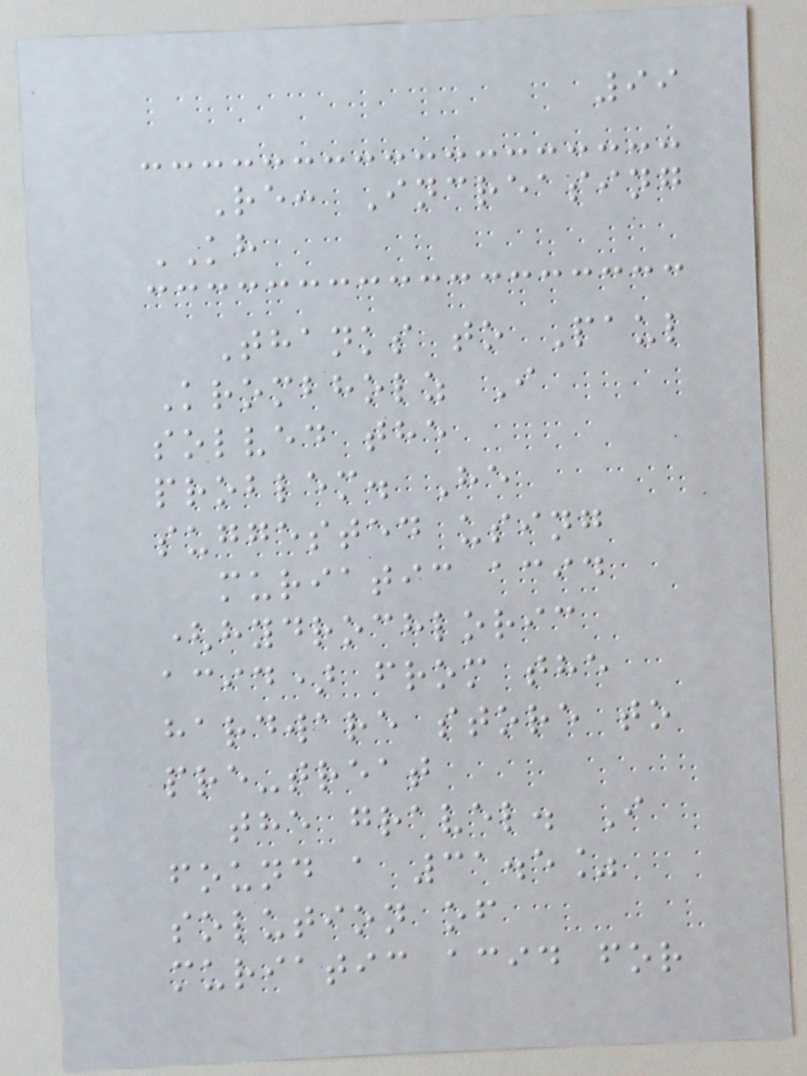99
Re: Increasing
KH
Thanks to Paul
Krombholz I
solved the
problem. He
suggested using
muriatic acid
(hydrochloric
acid) from the
hardware store to
pre-treat
the gravel. I
found a 31.5%
solution of
muriatic acid for
